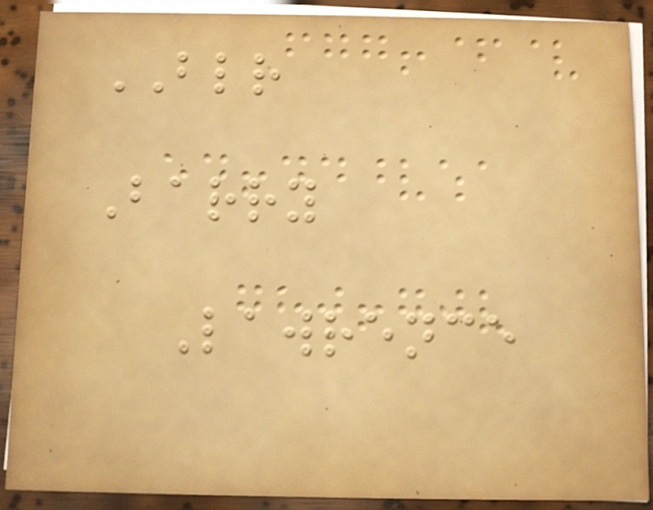BLR
Barry
Lawrence
